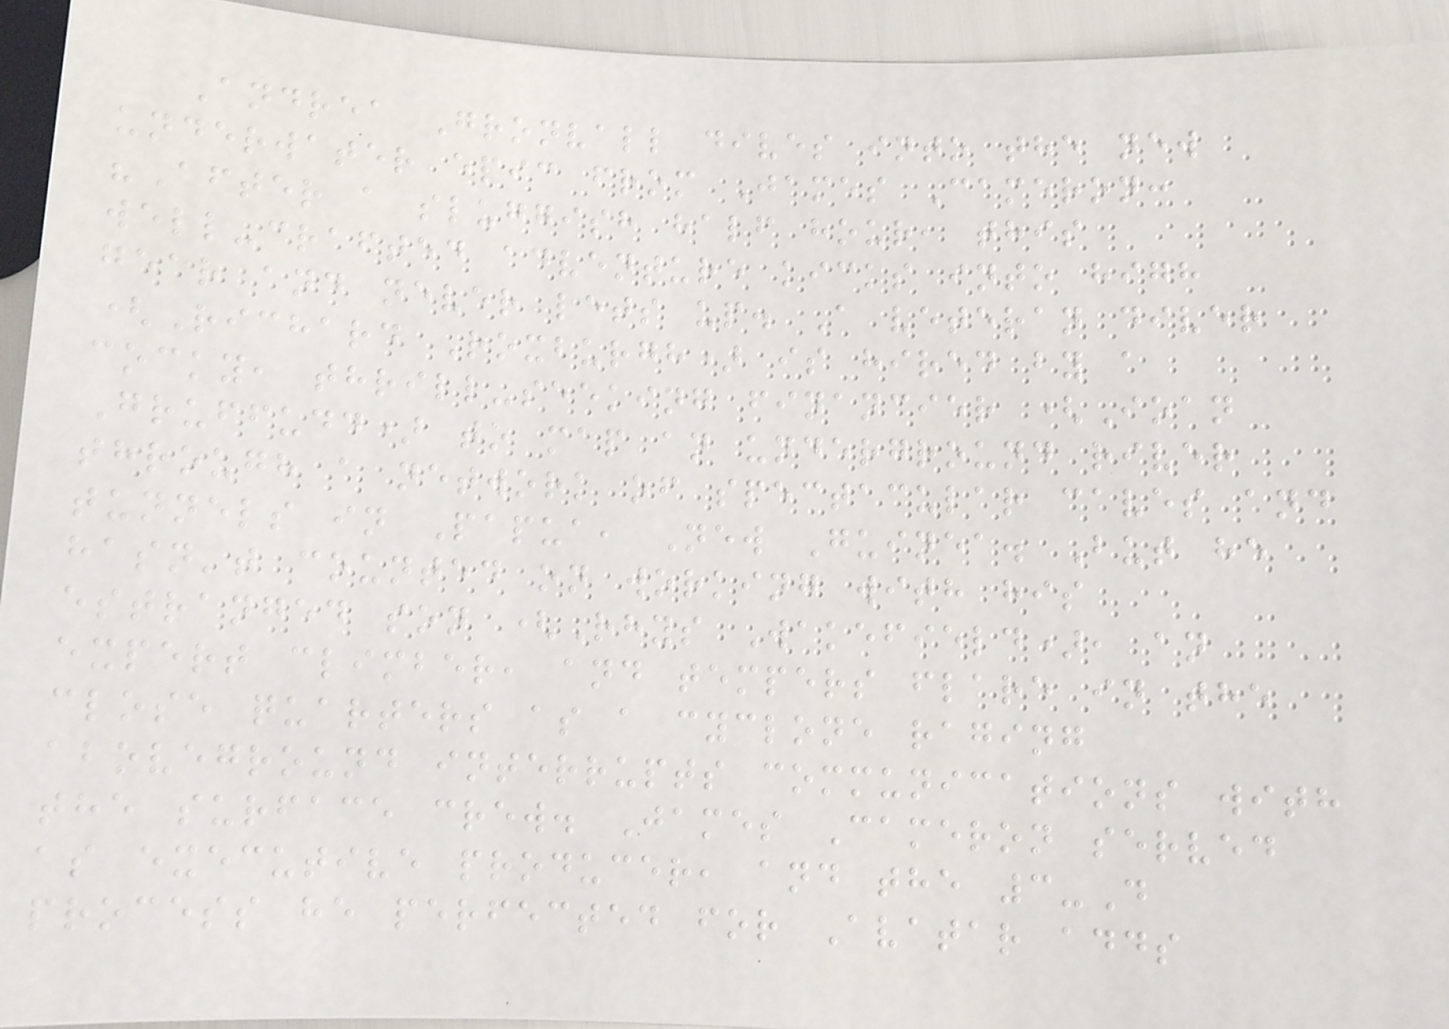Andrea Gronvall dives into the new
underwater epic from James Cameron:
"After a sluggish half hour, this
well-crafted adventure kicks into high
gear and never lets up. A veteran diver
(Richard Roxburgh) is hired by a
cocky, thrill-seeking financier (Ioan
Gruffudd) to map an underground river
through a network of spectacular caves and
tunnels in Papua, New Guinea. But he
hasn't counted on working with his
estranged son (Rhys Wakefield), an
expert climber, and tempers flare in the
close quarters as a cyclone raging
aboveground interrupts communications with
the surface crew. James Cameron served
as executive producer, and the 3-D
process he perfected for Avatar adds
